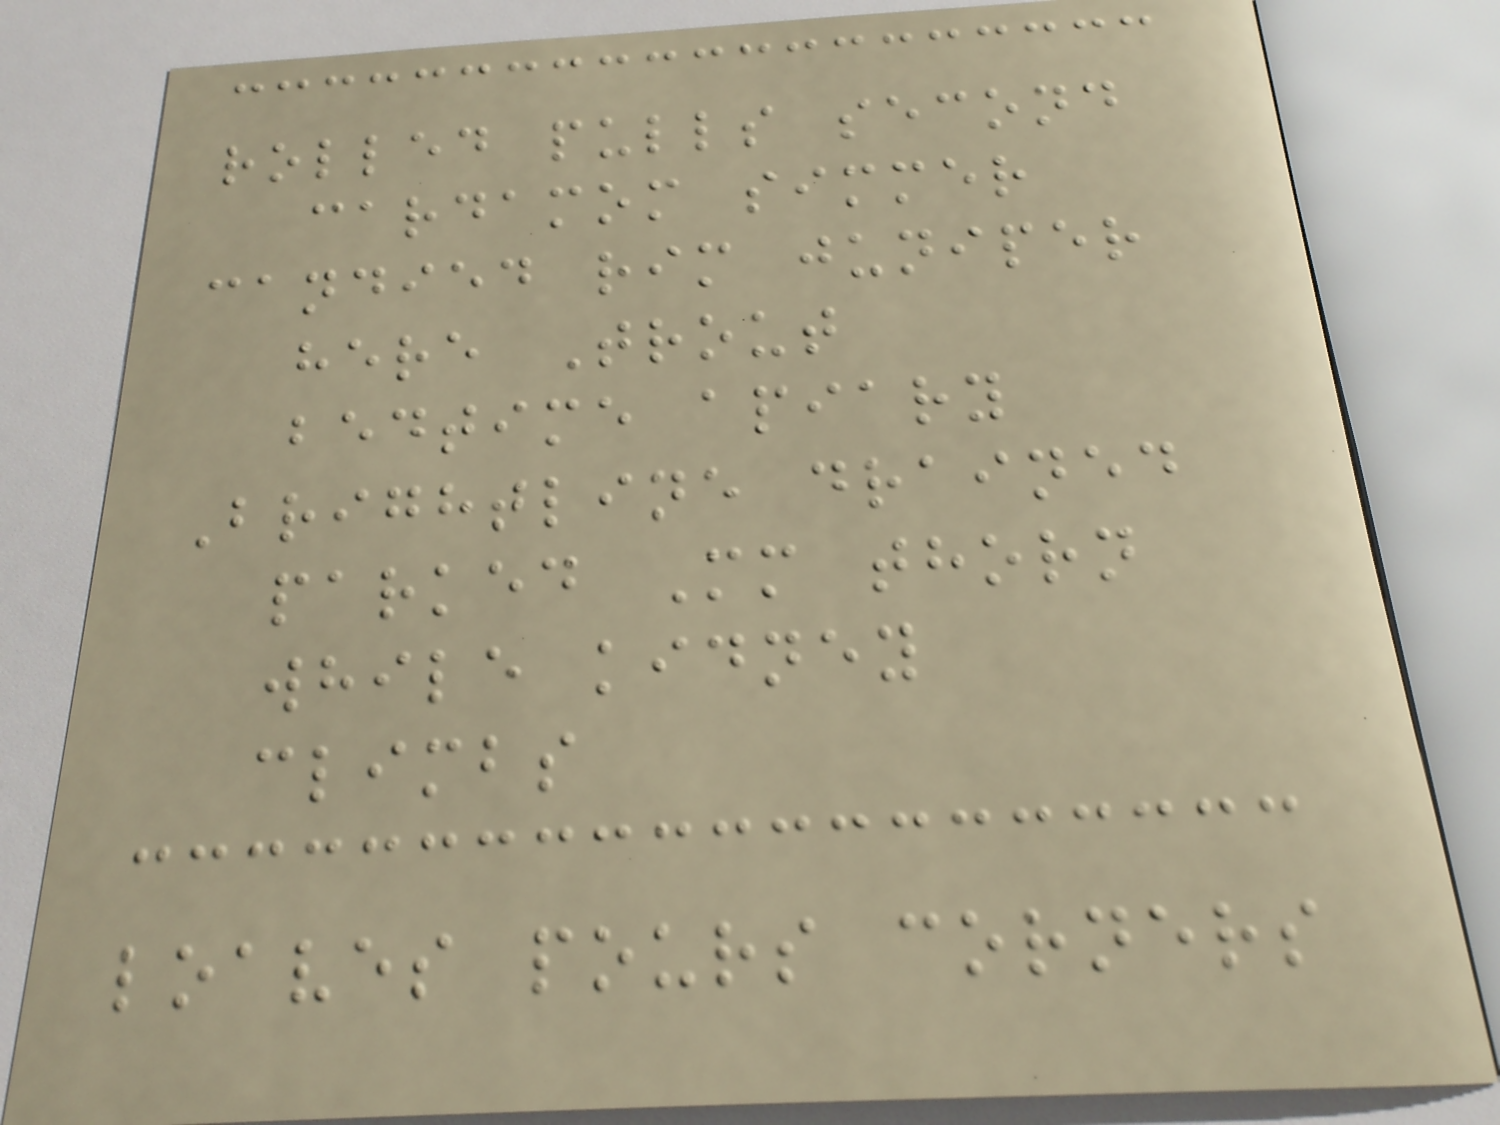rolled pulls second
cardamom simmer
candied rim juniper
here Trout
bedtime apiary
Brightline drained
parked Mm thorn
while kidney
climbs
loaves pours corners
